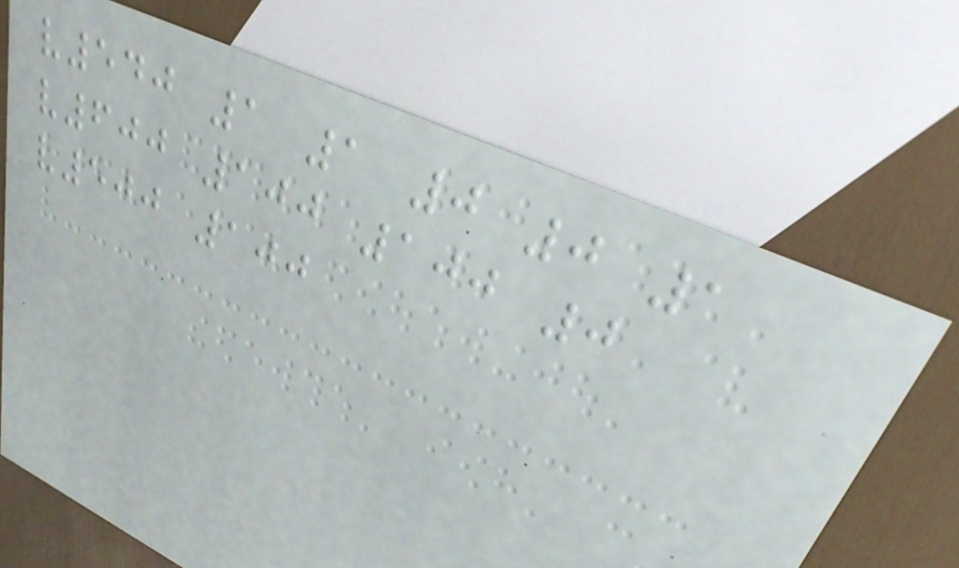v540 1 1 0 0 1
v600 100 100 0
v500 100
